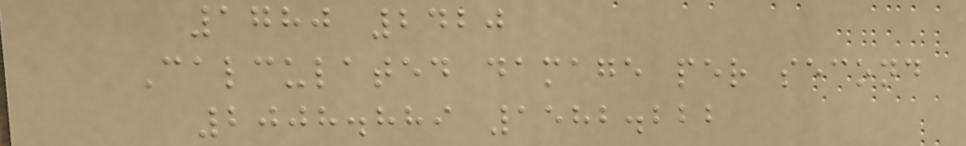1780 2420
Calculated damage per second
2008.889 1582.222
